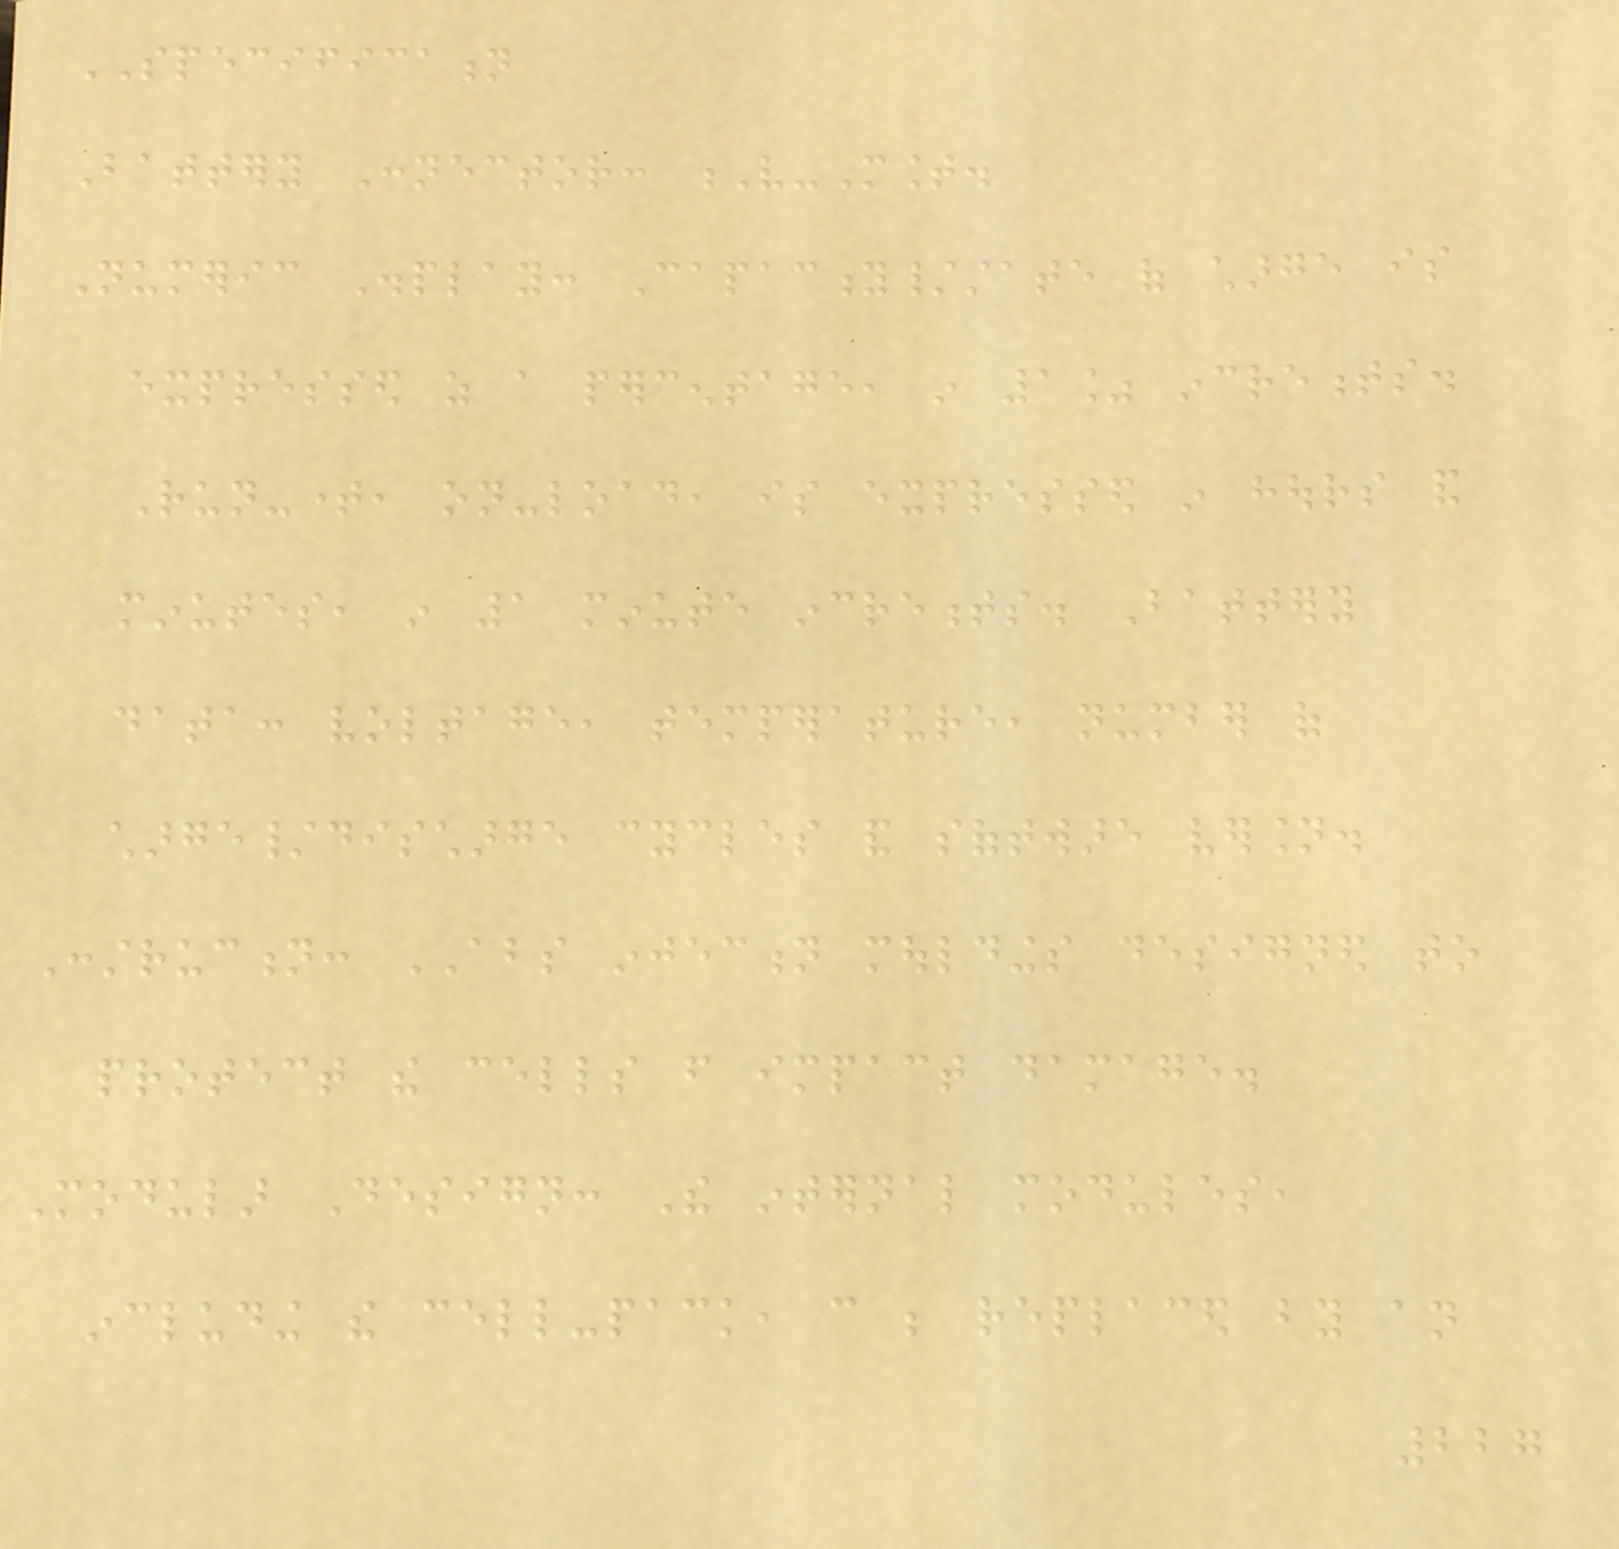SPECIFICATION
Battery Connector: V-Mount.
Numeric Display: Capacity/state of charge is
expressed as a percentage, in 1% increments.
Run-time, on-load, is expressed in hours and
minutes, in 1 minute increments. Battery
data: voltage, temperature, number of
charge/discharge cycles and software version.
Construction: ABS injection mouldings designed to
protect the cells from impact damage.
Modular Design: The internal modules,
including the cell-pack, can be replaced by an
227
